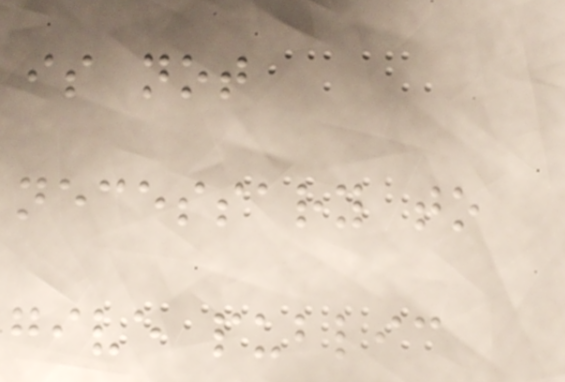is not
necessary to
give public
